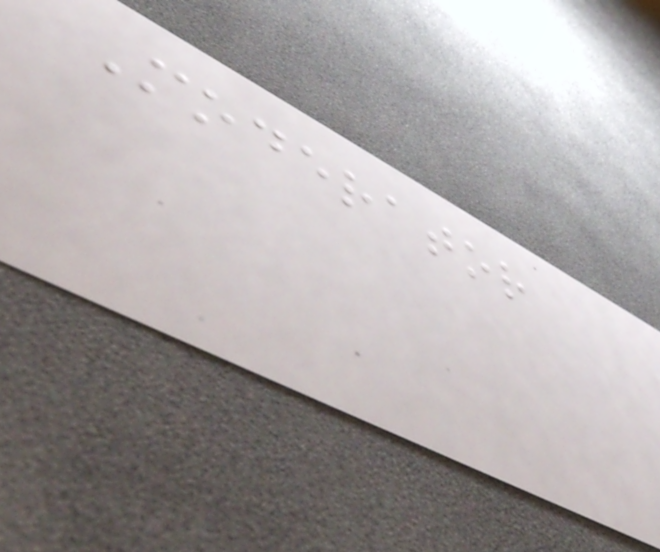Moderator
